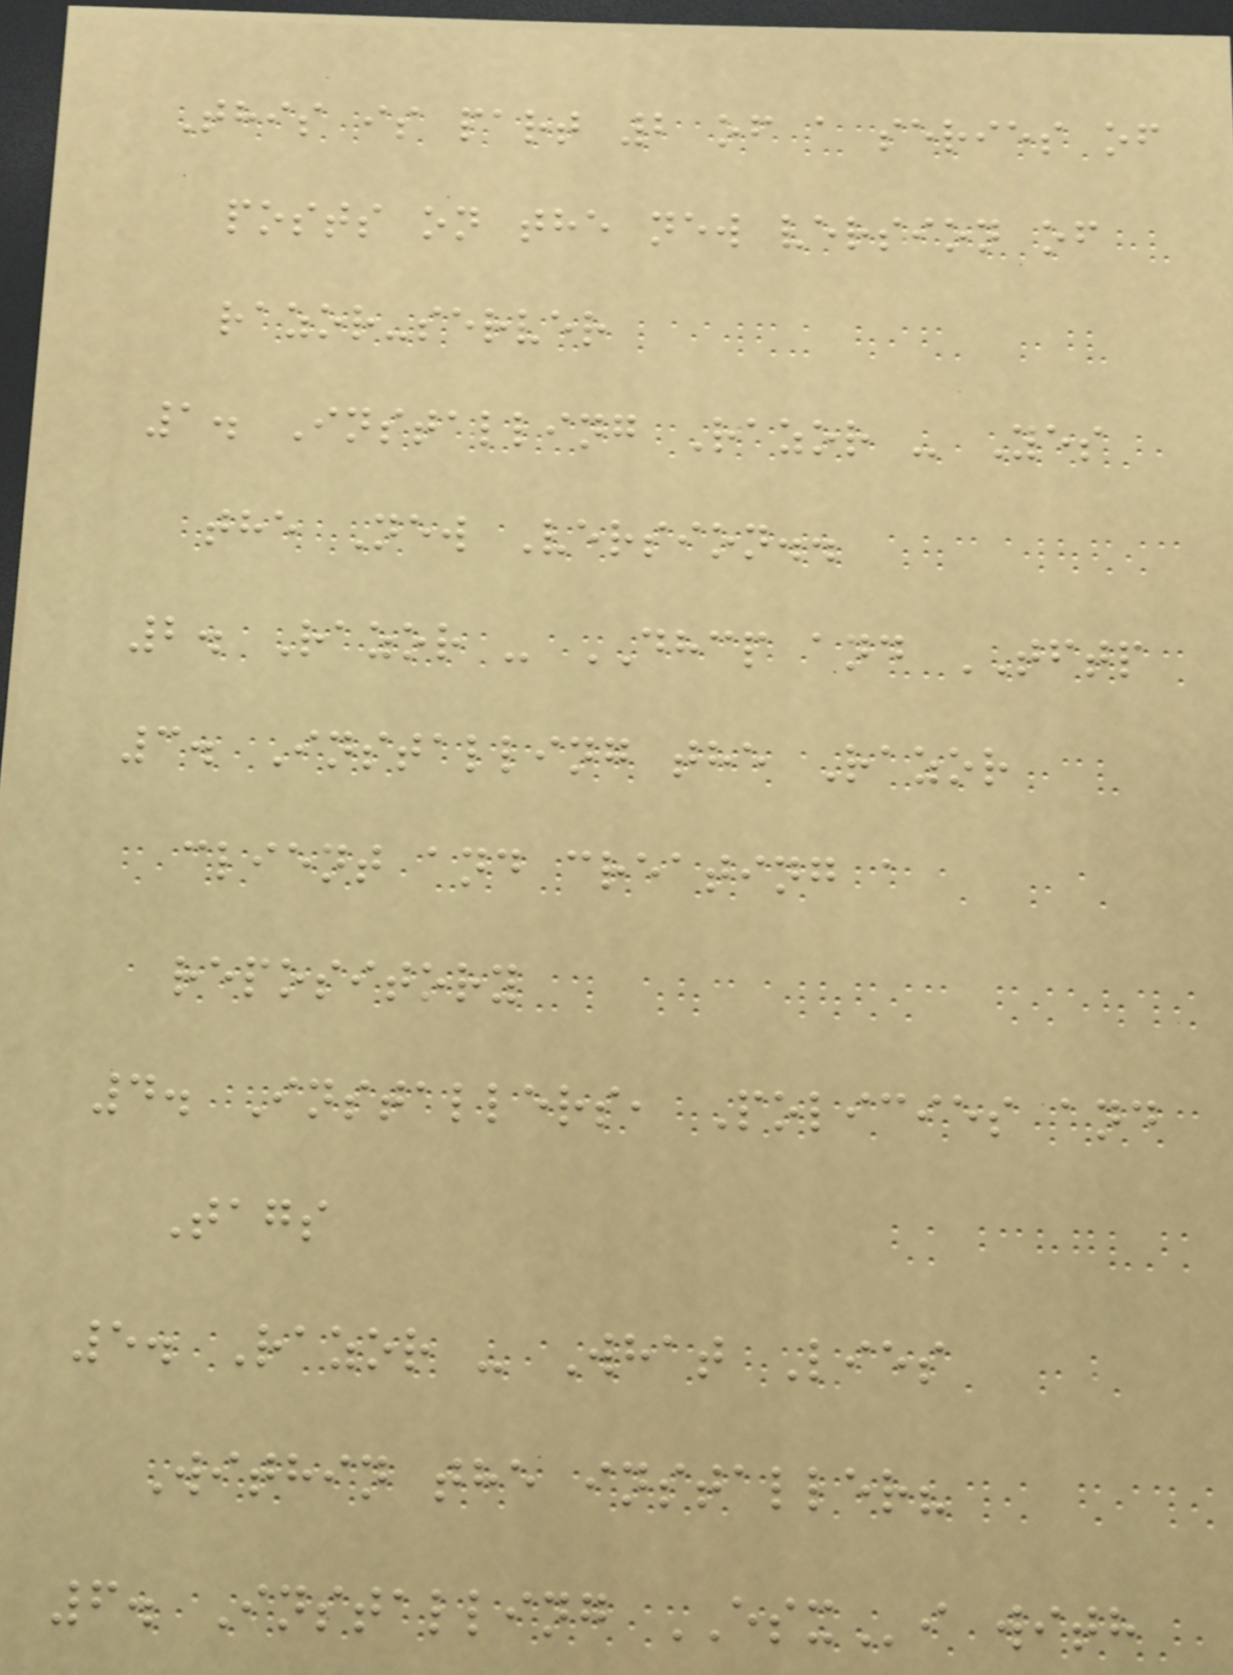This is part 2 of a series of
posts on the new version of
razor-server
1. Installing Razor - Yes
the New Version..
2. Razor - DHCP and TFTP
3. Installing the Razor
client and creating a
repository
4. Installers, Policies and
Tags
5. Razor - What Lies
Within the installer?
6. Installing ESXi with
